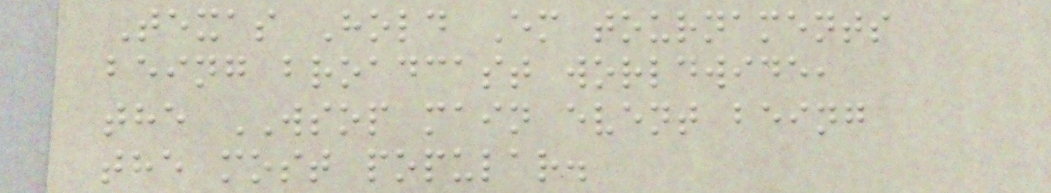Texas Hold Em tournaments
being broadcast worldwide,
the WSOP main event being
the most popular.
